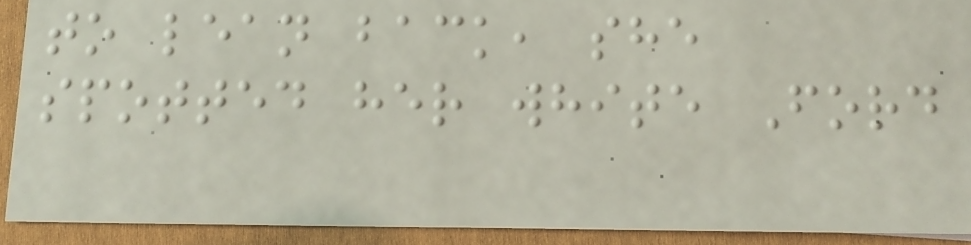to lean back, she
spotted her white Ford
